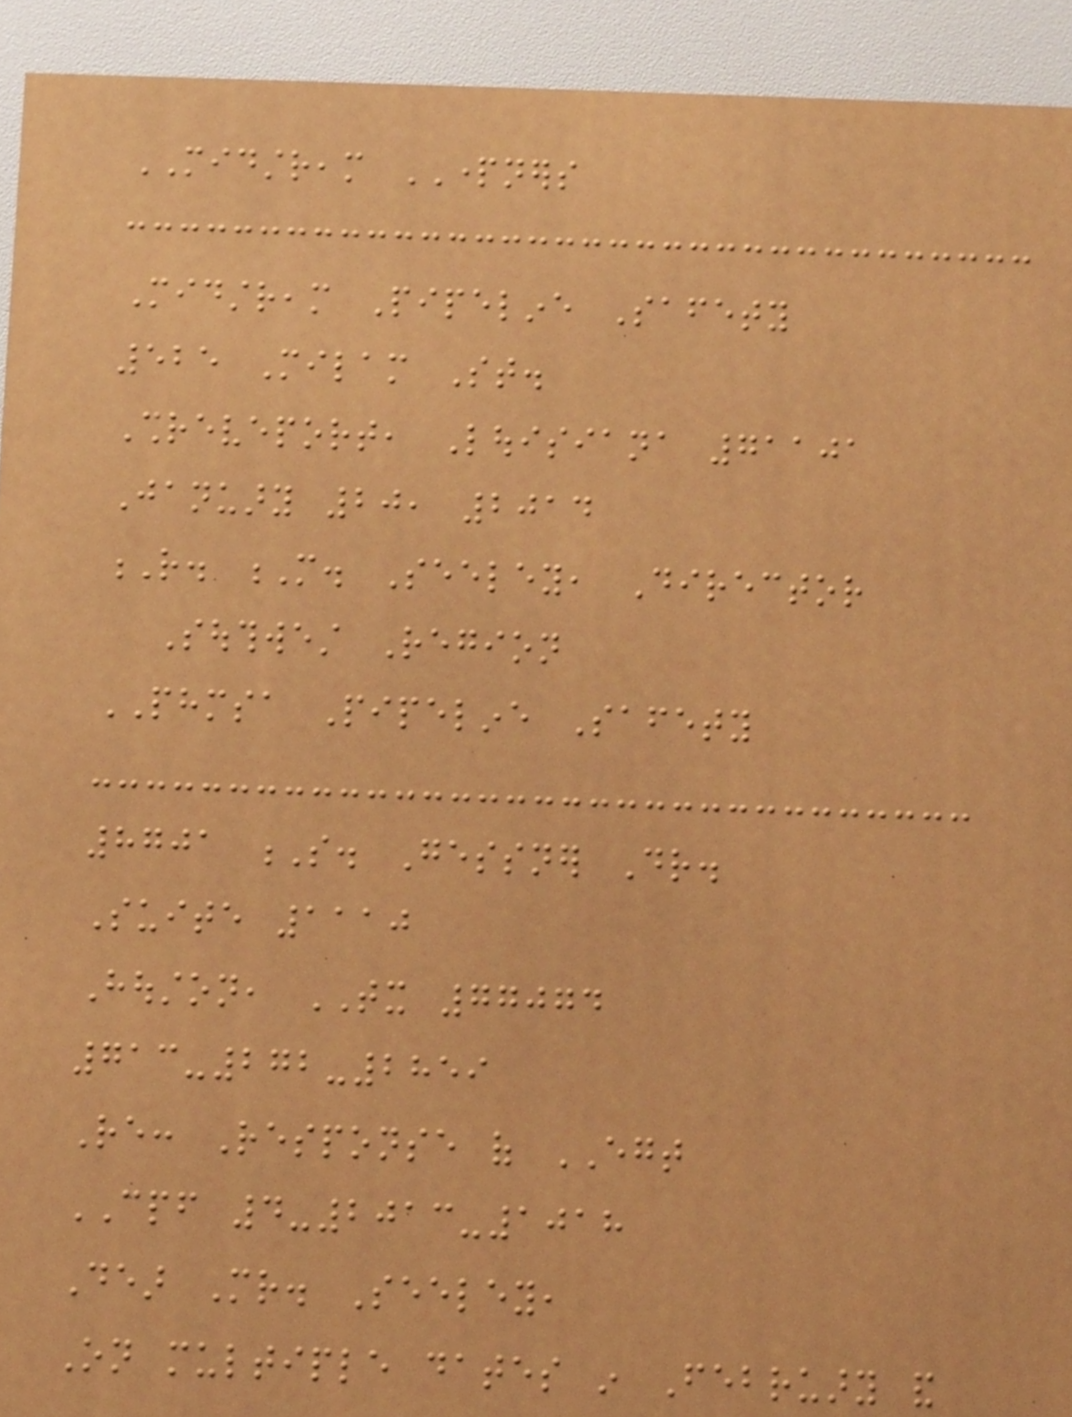MIDSTREAM PARTNERS
Midstream Pipeline Safety
525 Milam St.
Shreveport, Louisiana 71101
January 20, 2014
R. M. Seeley, Director
Southwest Region
PHMSA Pipeline Safety
8701 S. Gessner Dr.
Suite 1110
Houston, TX 77074
713-272-2859
Re: Response of EGT
CPF 4-2013-1018
Dear Mr. Seeley,
On multiple dates in February and
